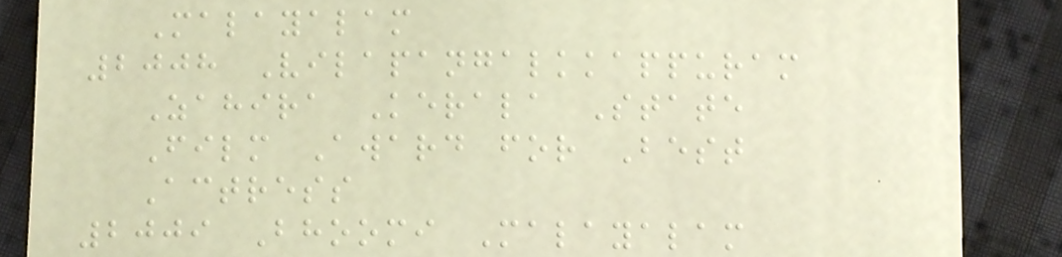Malayalam
2008 Vilapangalkkappuram
Zahira Kerala State
Film Award for Best
Actress
2009 Bhoomi Malayalam
